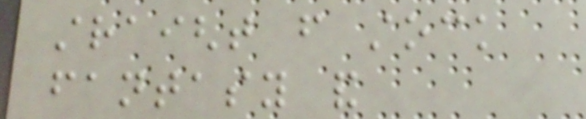straight from stock
fantasy and
